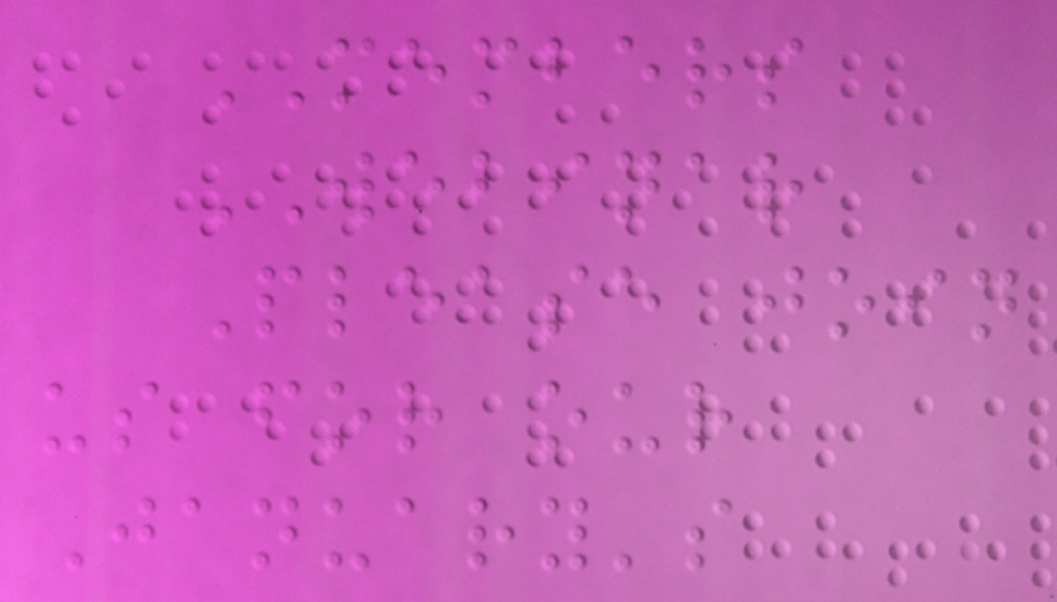MEMBERS
WEBINAR
Please join
us for our
January's
